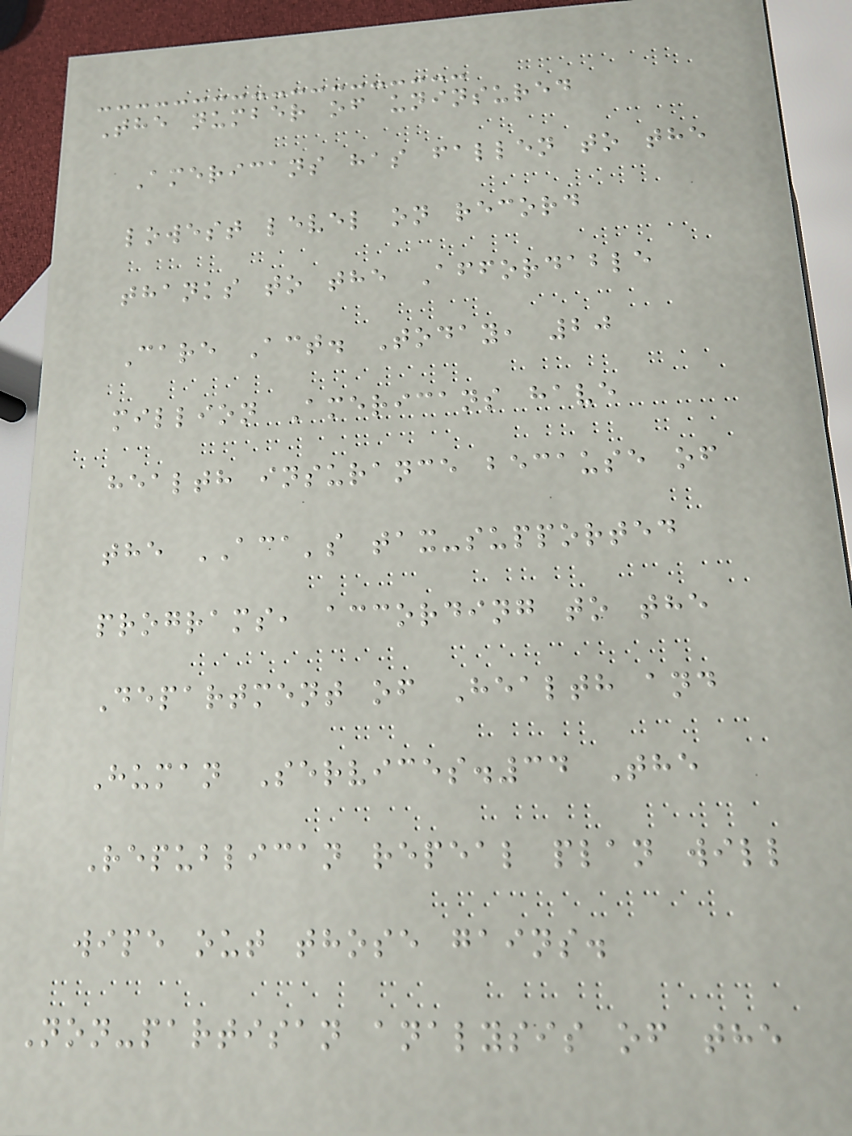The number of uninsured
Americans has fallen to the
lowest level on record
thanks to the Affordable
Care Act. Today, 20
million Americans have
health insurance because of
the ACA's tax-supported
programs, according to the
Department of Health and
Human Services.34 The
Republican repeal plan will
wipe out those gains.
Non-partisan analysis of the
